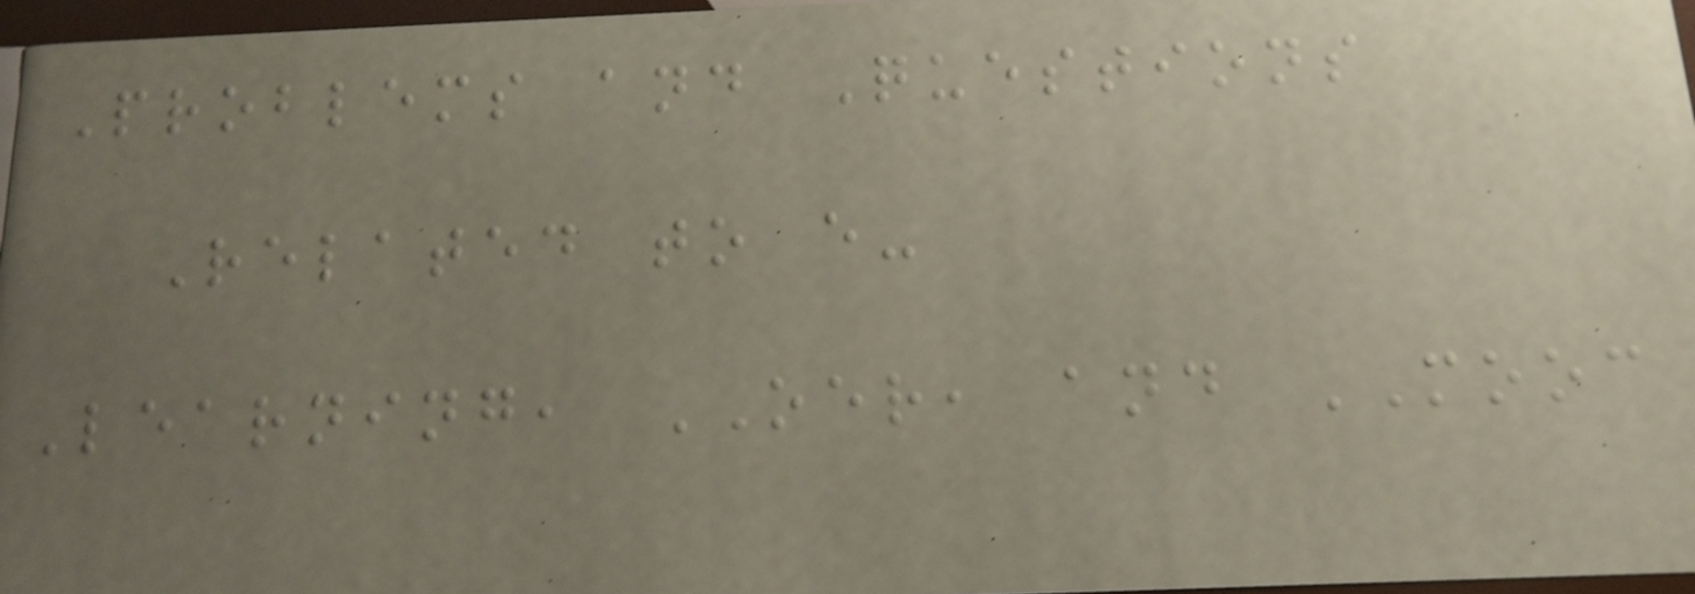Problems and Questions
Related to e-
Learning, OER, and MOOC
